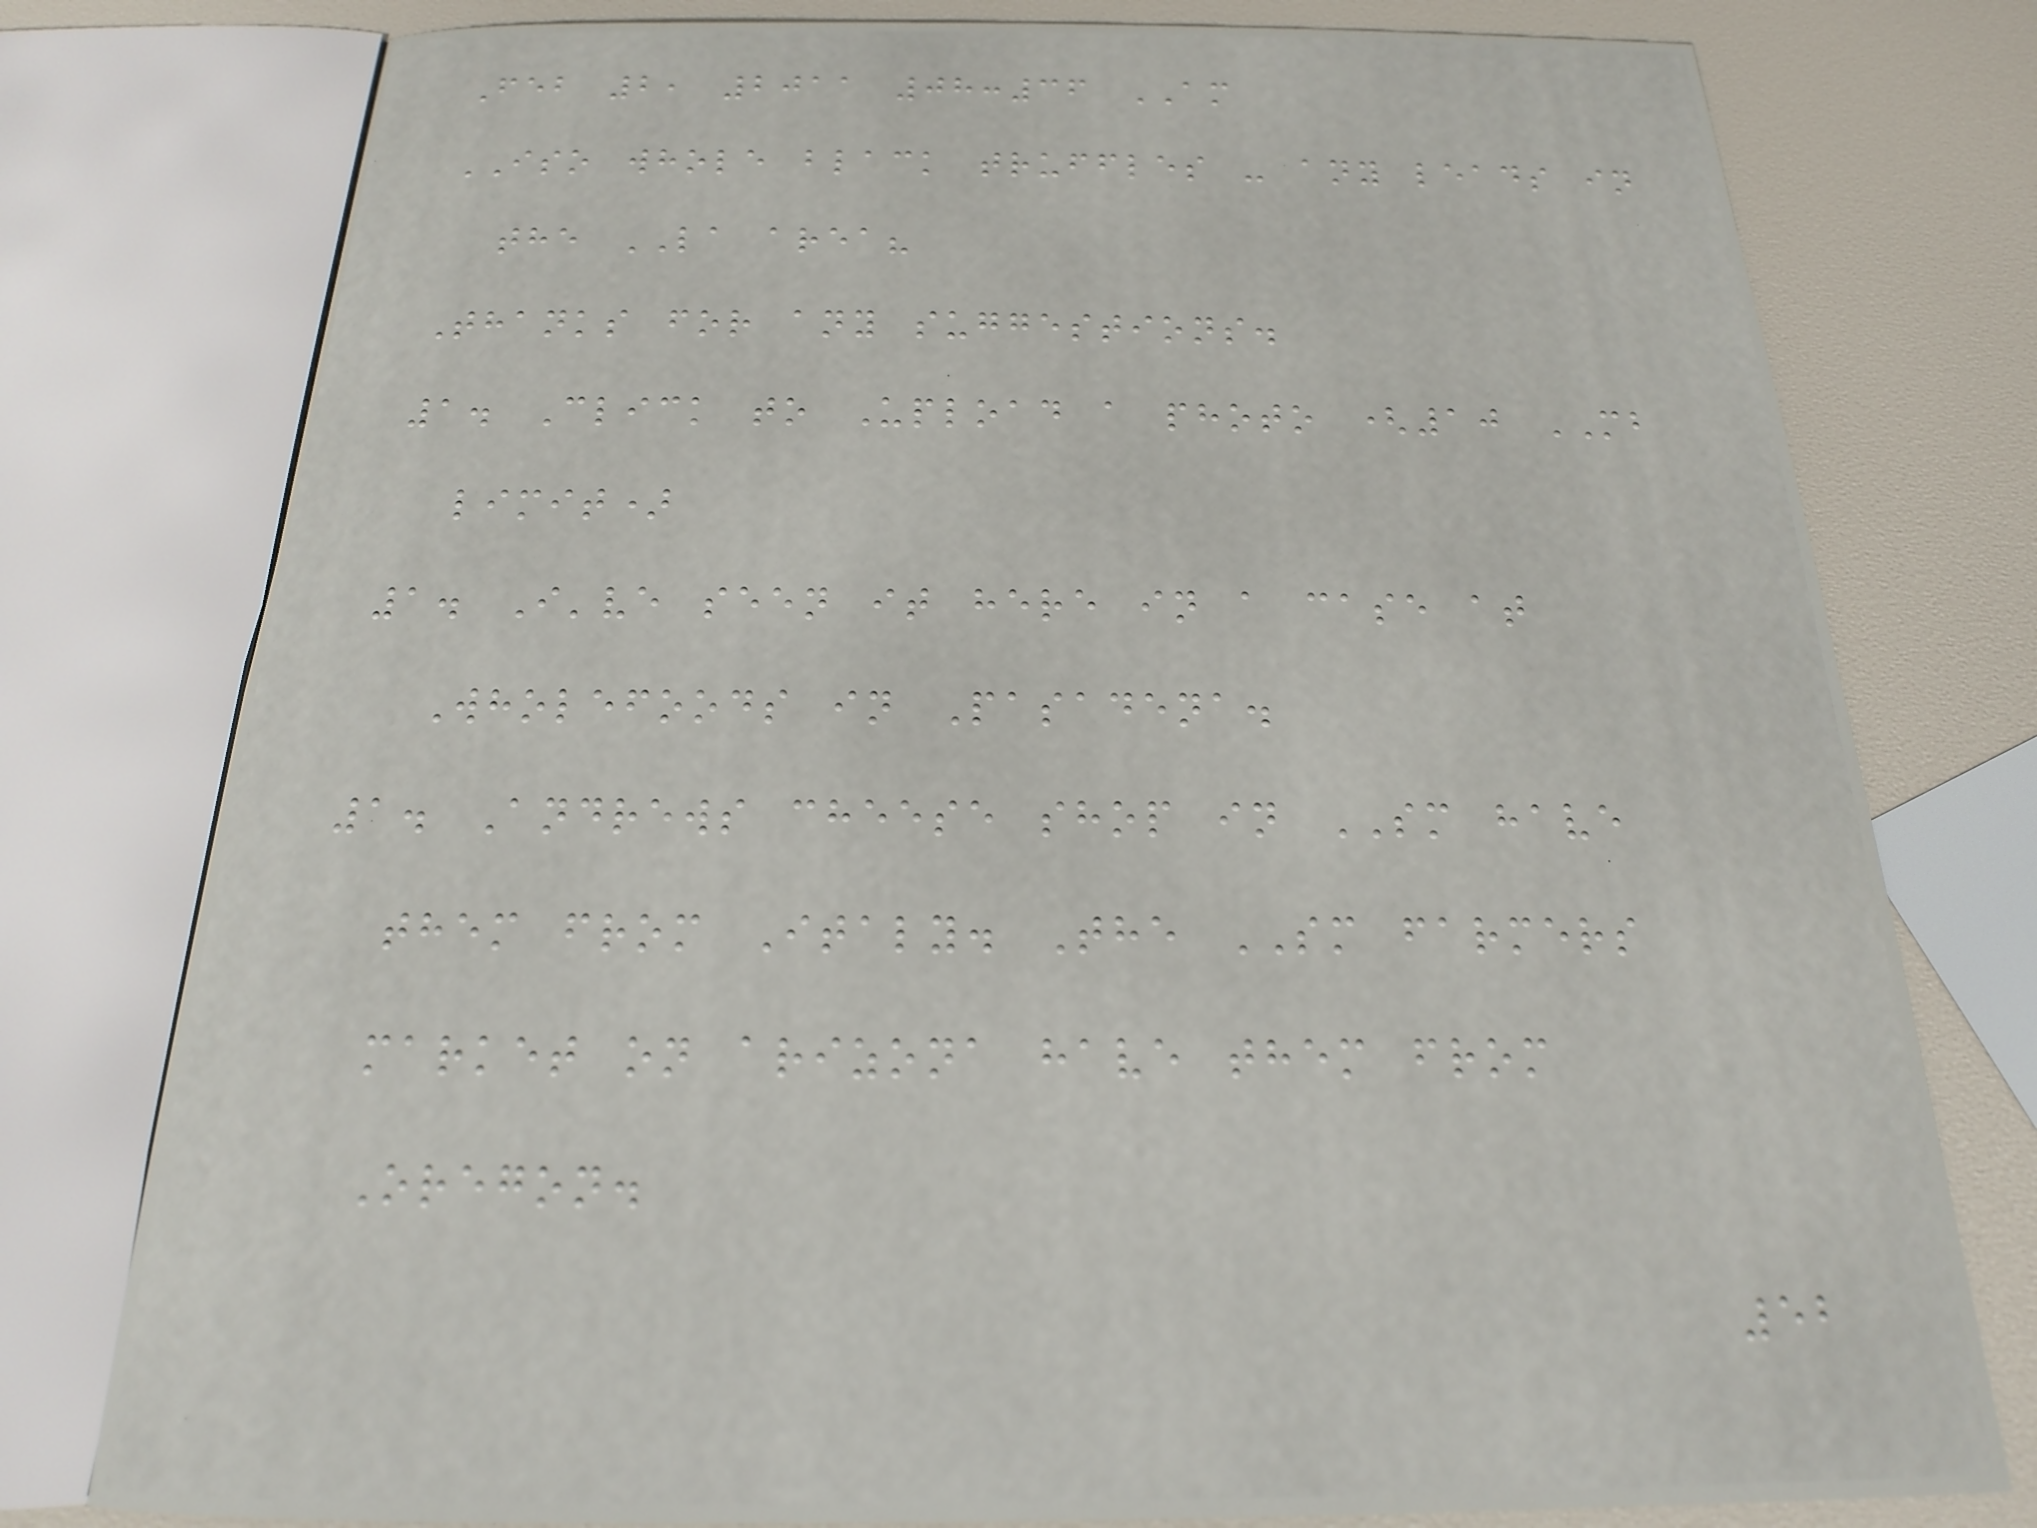Feb 2, 2011 08:36 AM
ISO whole black truffles - any leads in
the LA area?
Thanks for any suggestions.
1. Click to Upload a photo (10 MB
limit)
1. I've seen it here in a case at
Wholefoods in Pasadena.
1. Andrews cheese shop in SM have
them from Italy. The SM farmers
market on arizona have them from
Oregon.
52
